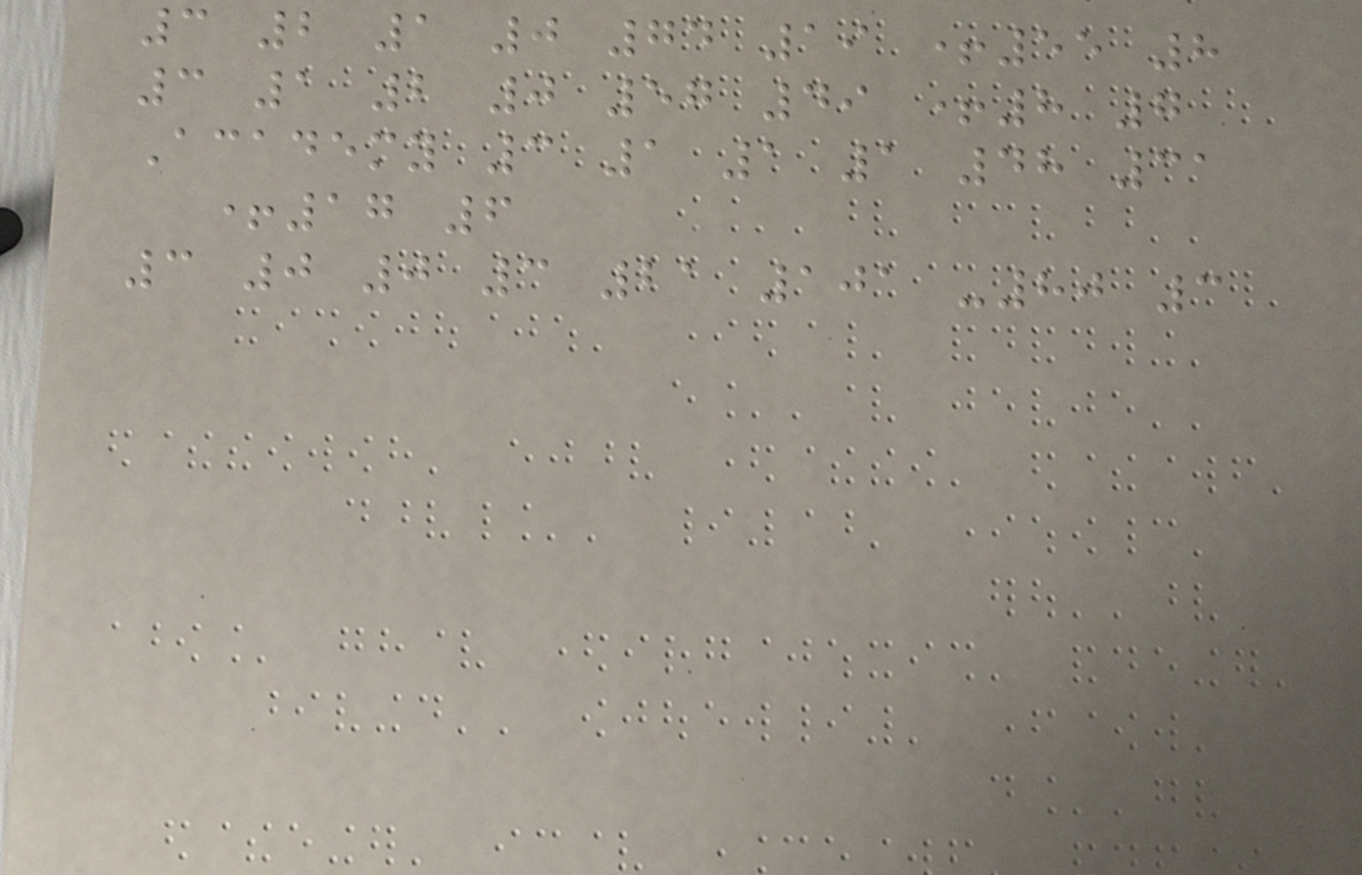3 2 1 0 74 19 +55 8
3 1 2 0 57 49 +8 7
Academy 3 1 1 1 48 31
+17 6
3 0 0 3 21 101 -80 3
